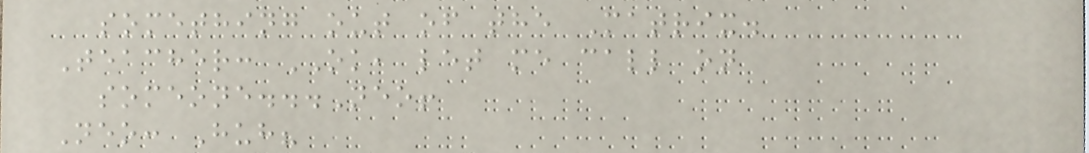something out of the Matrix.
Teacher: OK, let me call on
someone...Neo!
Neo: Huh?
